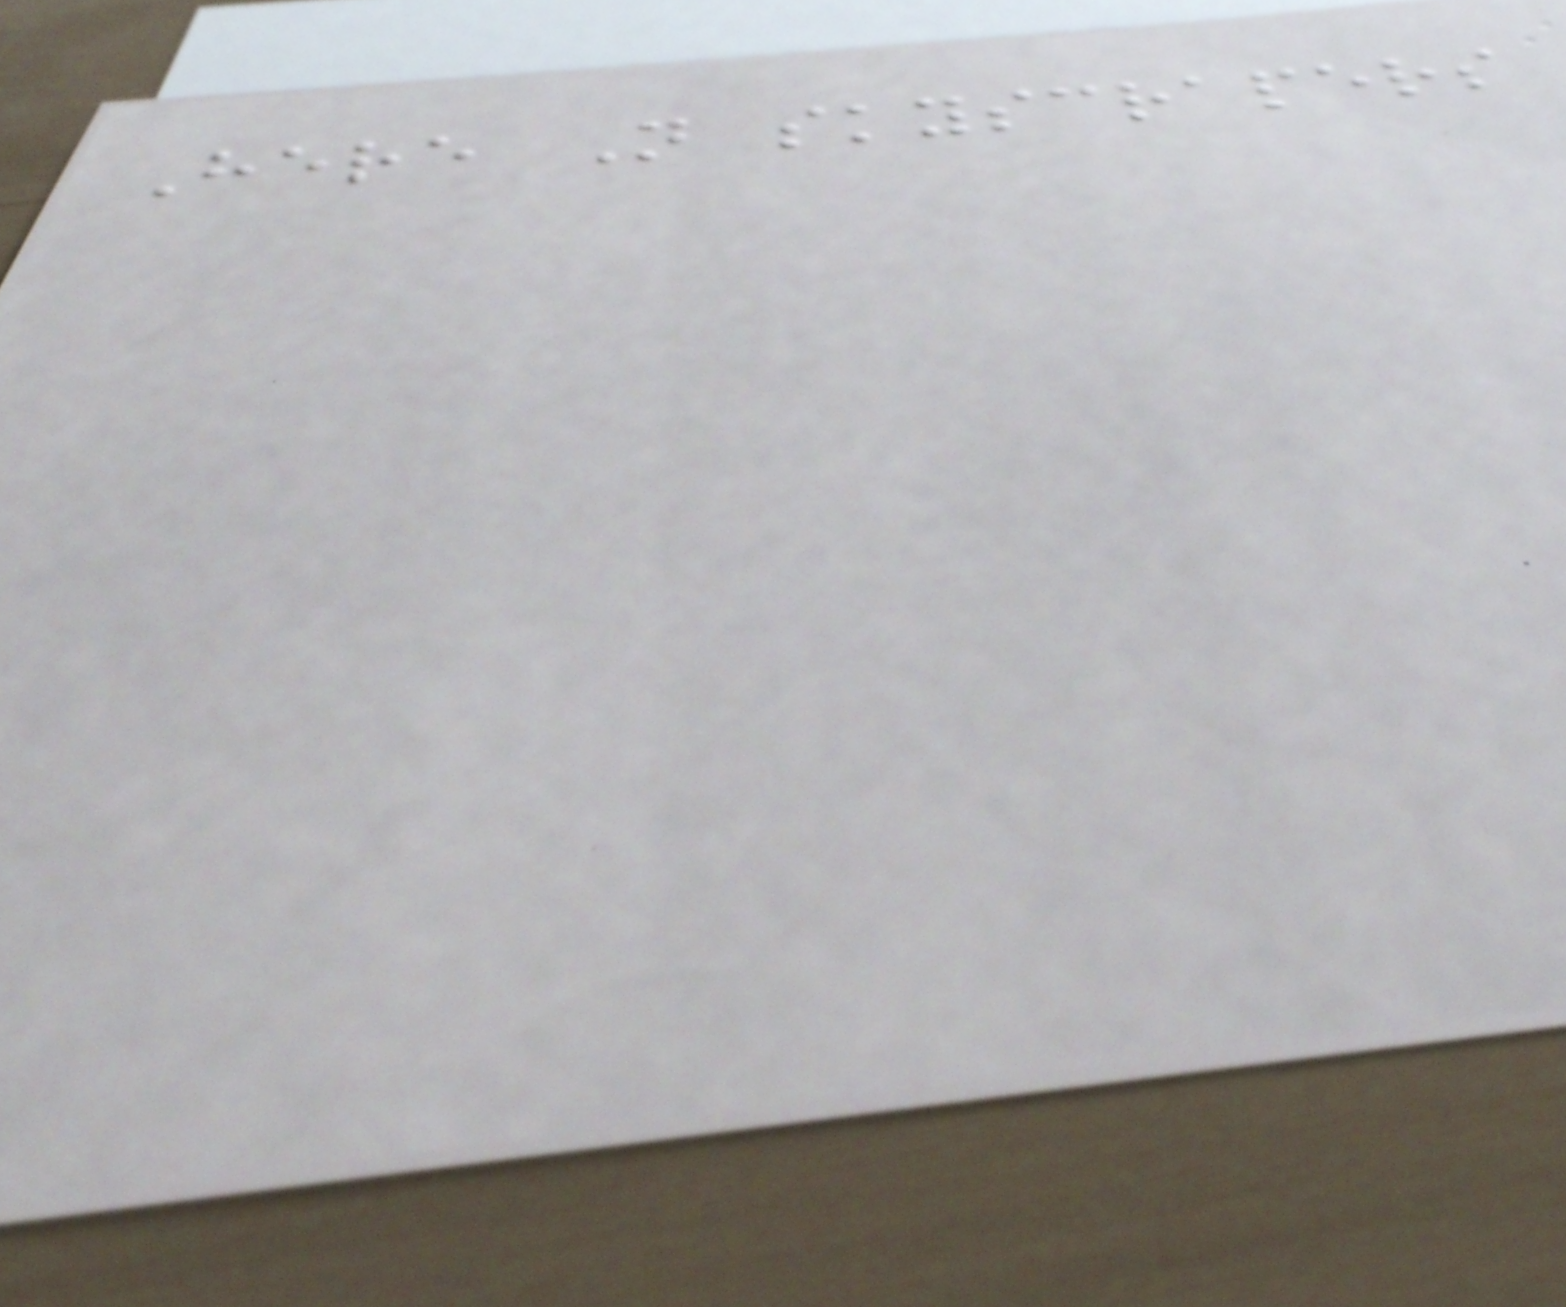Here N skyscrapers
